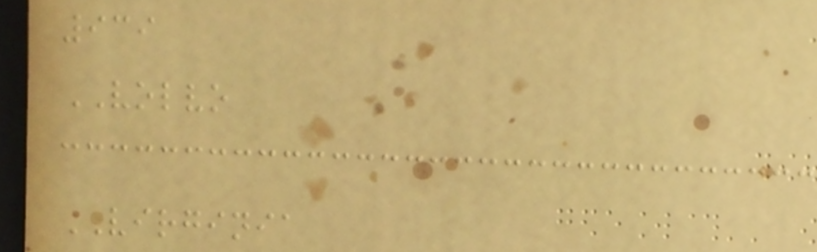939
VOLVO
VIRGINIA
